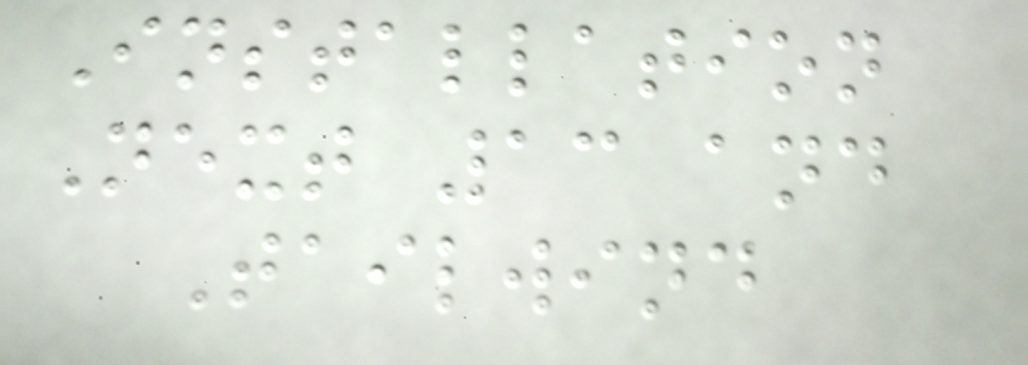Installation
Next 13 and
Tailwind
